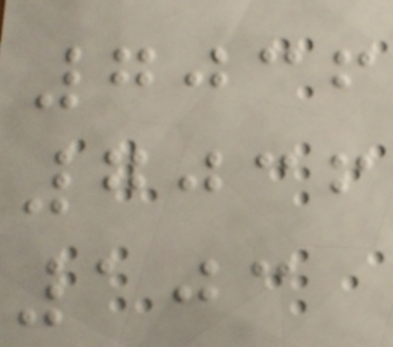7036
7036
103
